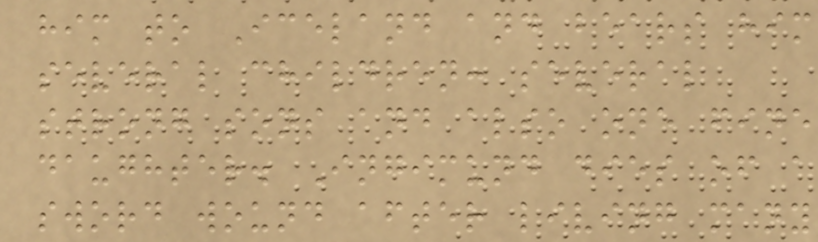him to Iceland and bears him
several children: several
strong sons and also one fine
daughter. Ingimund dies of a
sword wound after living many
